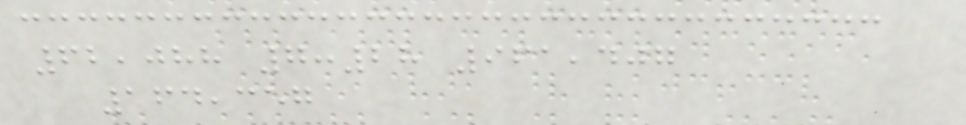62,088 7:28 961,407
164,357
